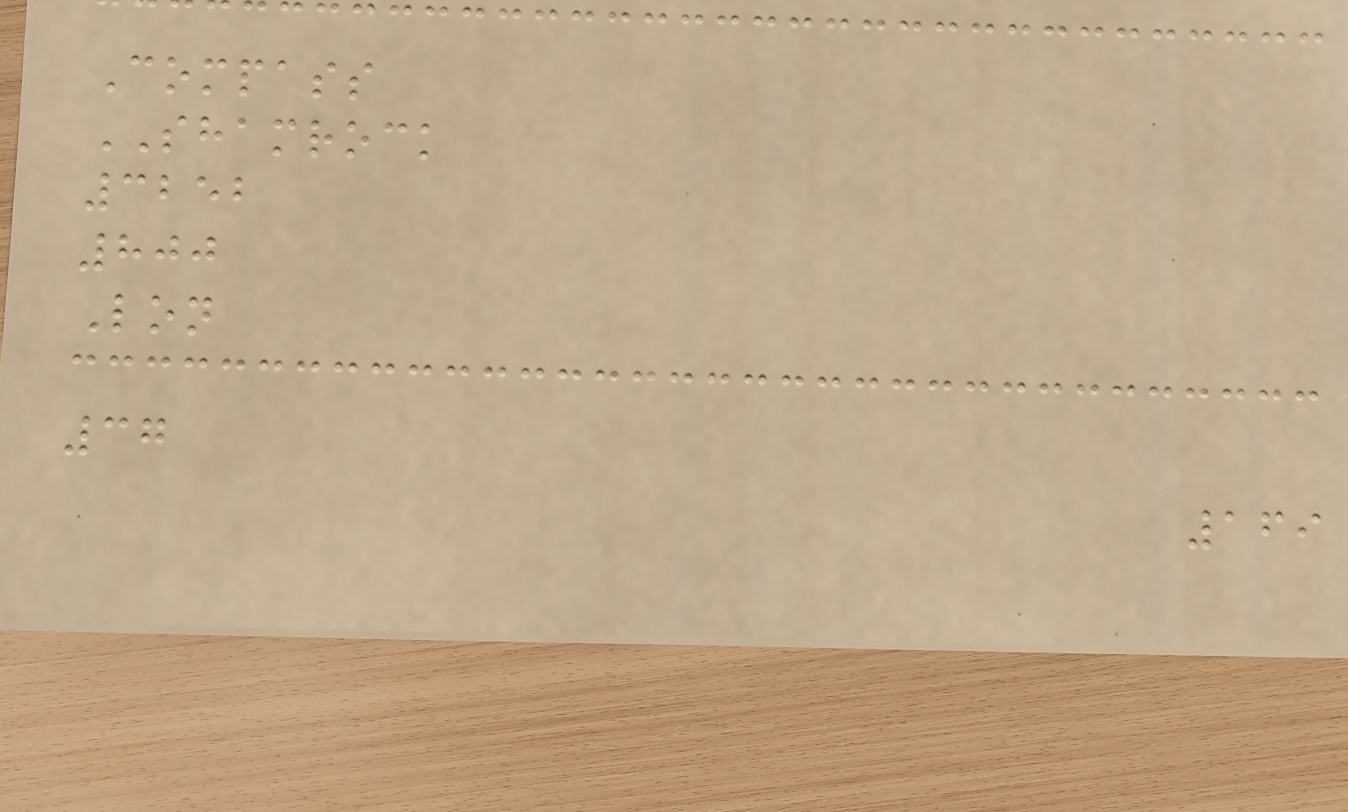Compass
SHAMROCK
3252
800
Lon
37
169
